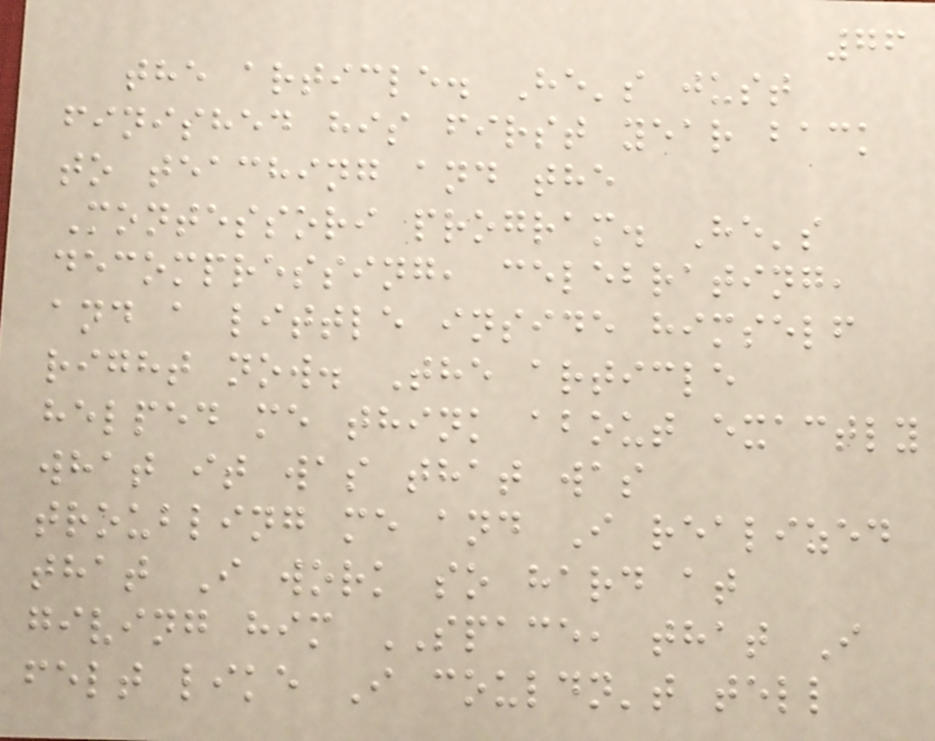76
the article. He's just
finished his first year back
to teaching and the
Montessori program. He's
decompressing, celebrating,
and a little inside himself
right now. The article
helped me think about exactly
what it was that was
troubling me and I realized
that I work so hard at
giving him SPACE, that I
felt like I couldn't tell
